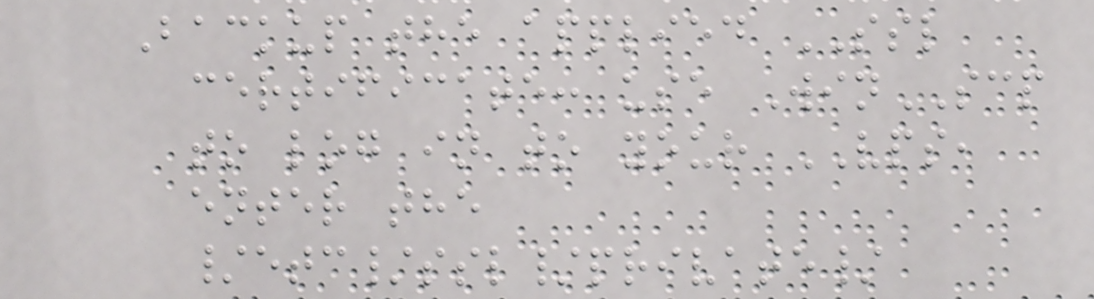Backup the applied SSL
certificate: use WinSCP
to log in to your VPS,
enter the
/etc/ssl/private/
